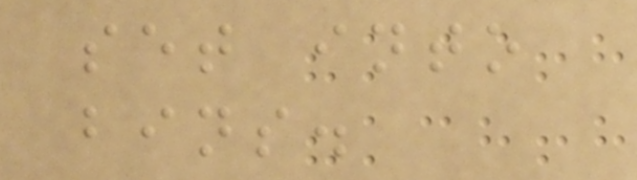set into
bins.
